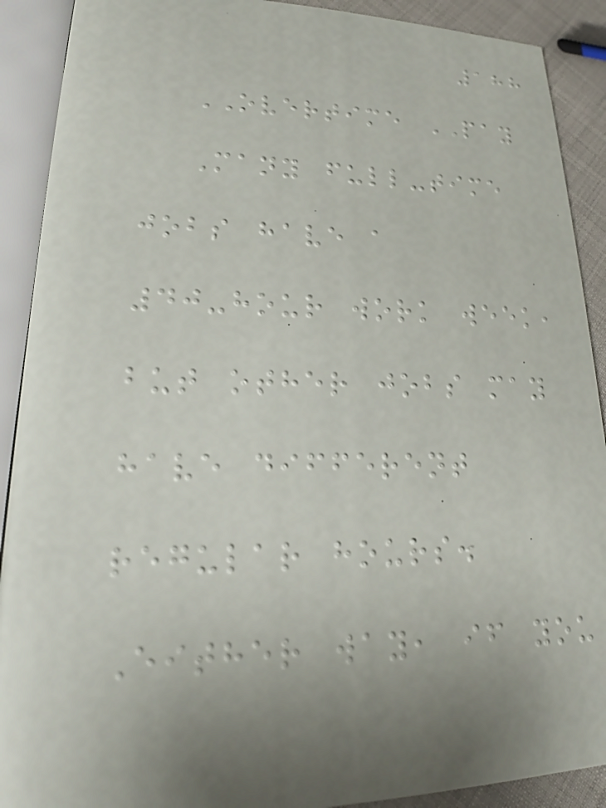188
OVERTIME PAY
Many full-time
jobs have a
40-hour work week,
but other jobs may
have different
regular hours.
Either way, if you
